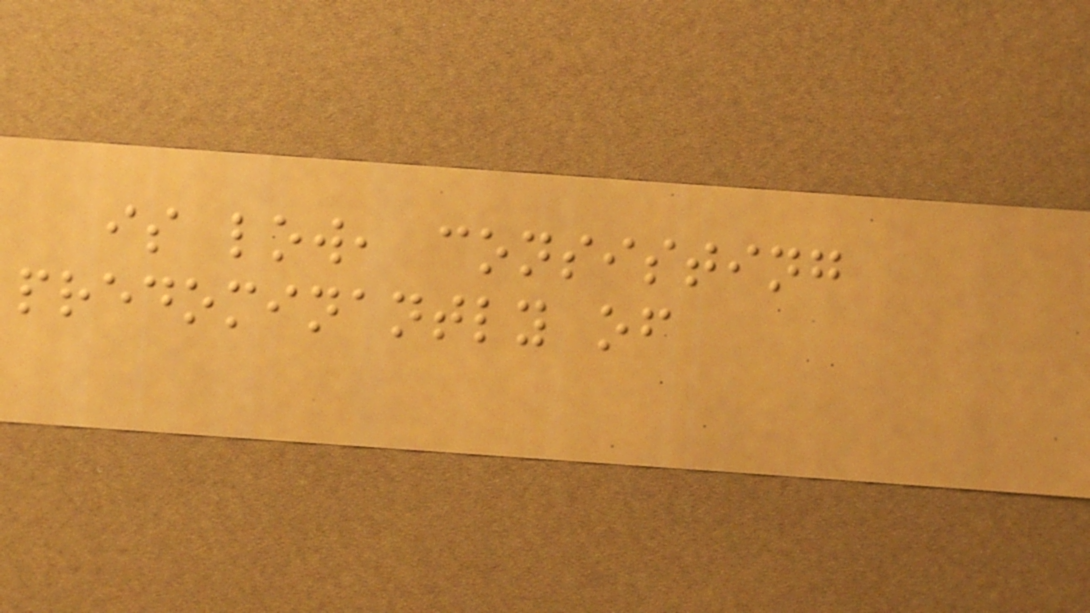is low, consisting
predominantly of
